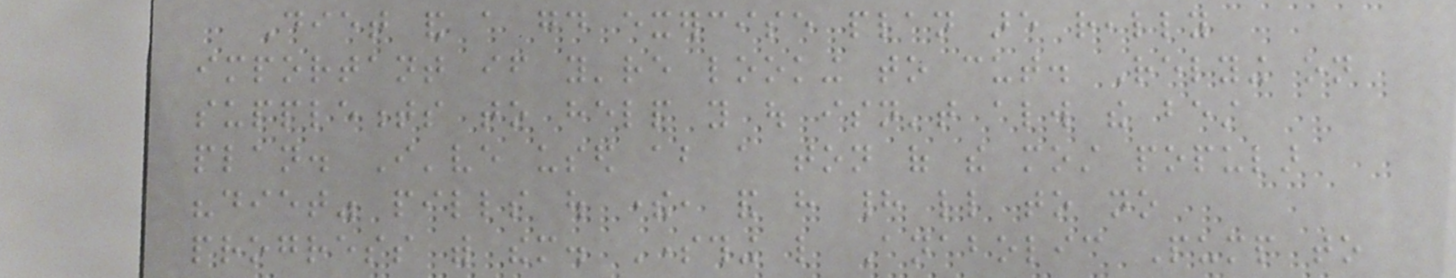Diet and a good exercise plan are really
important if you're looking to cut. Relying on
supplements to help you out isn't always the best
plan. I've used about a ton of the most popular
"diet" pills out there, and have had little to no
progress with them. Something like Anabolic Pump to
